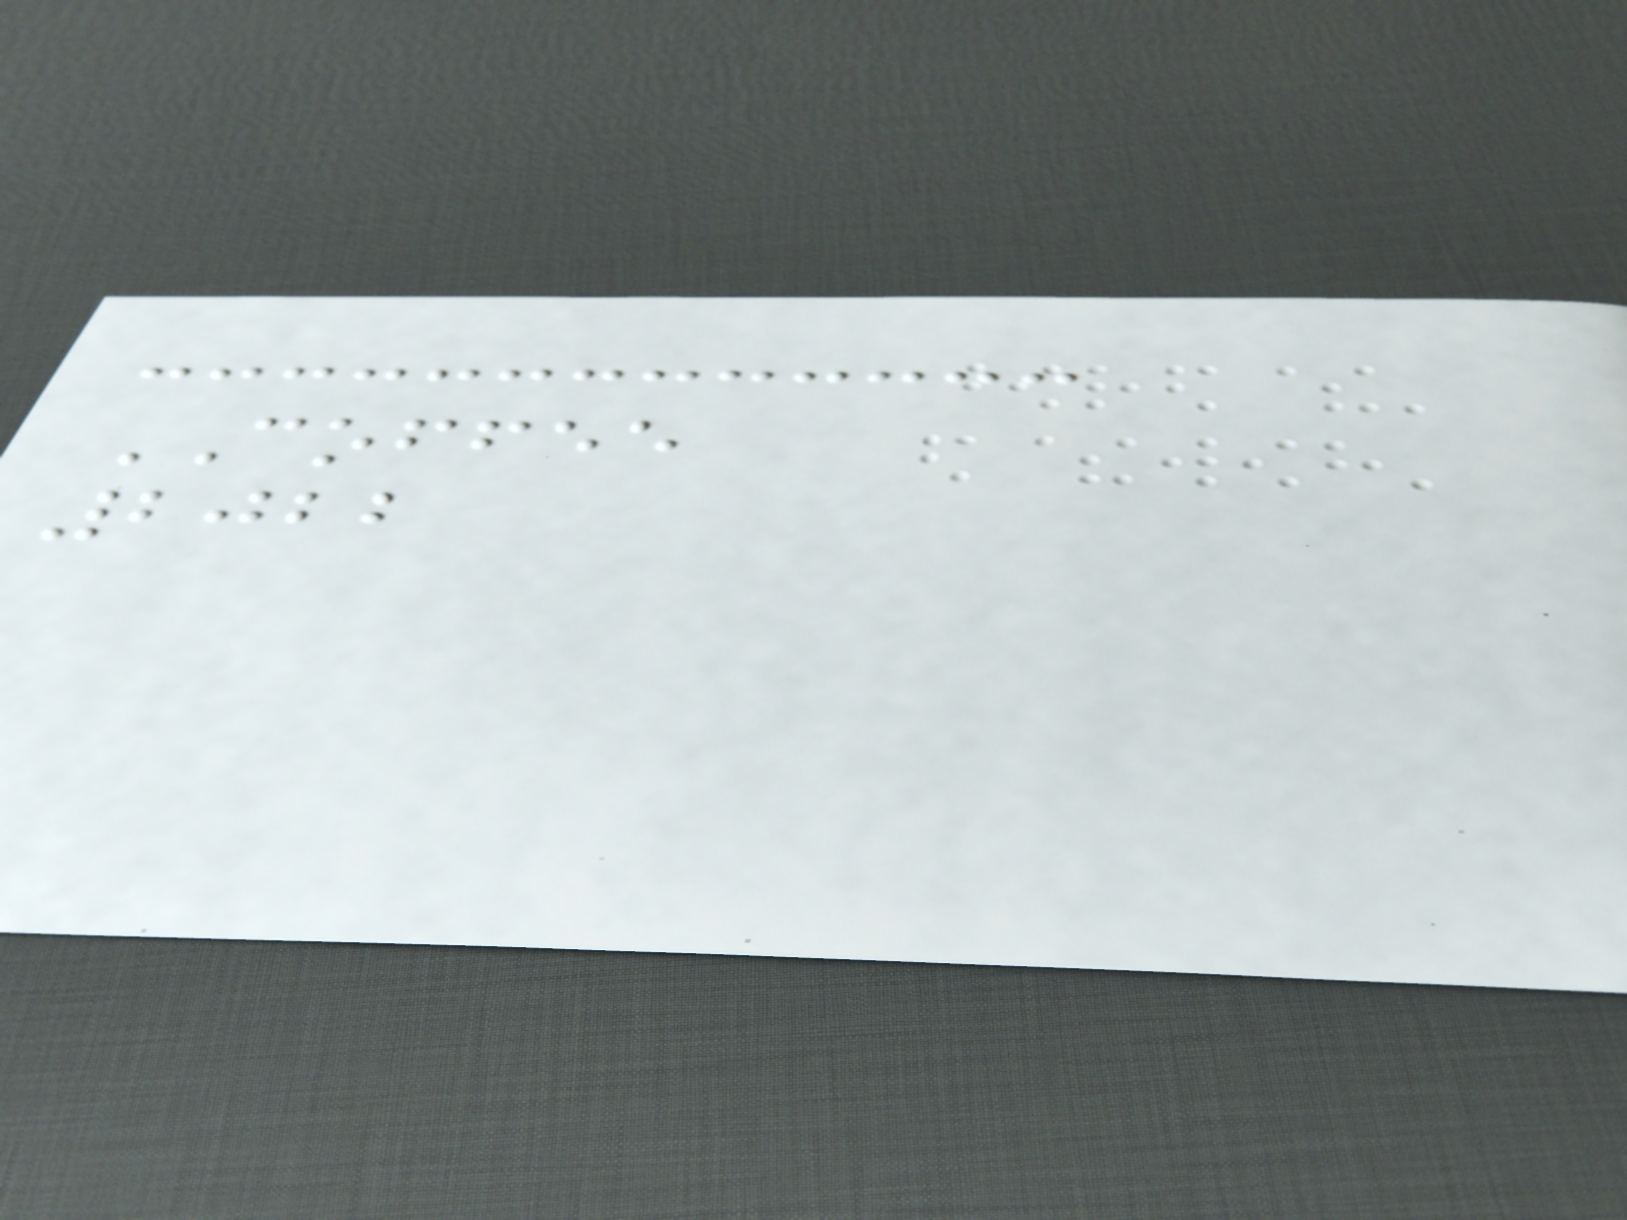COFFEE
2022
